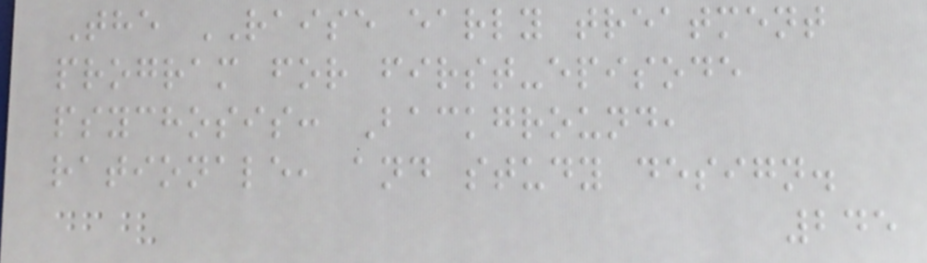The RAISE early treatment
program for first-episode
psychosis: Background,
rationale, and study design.
245
